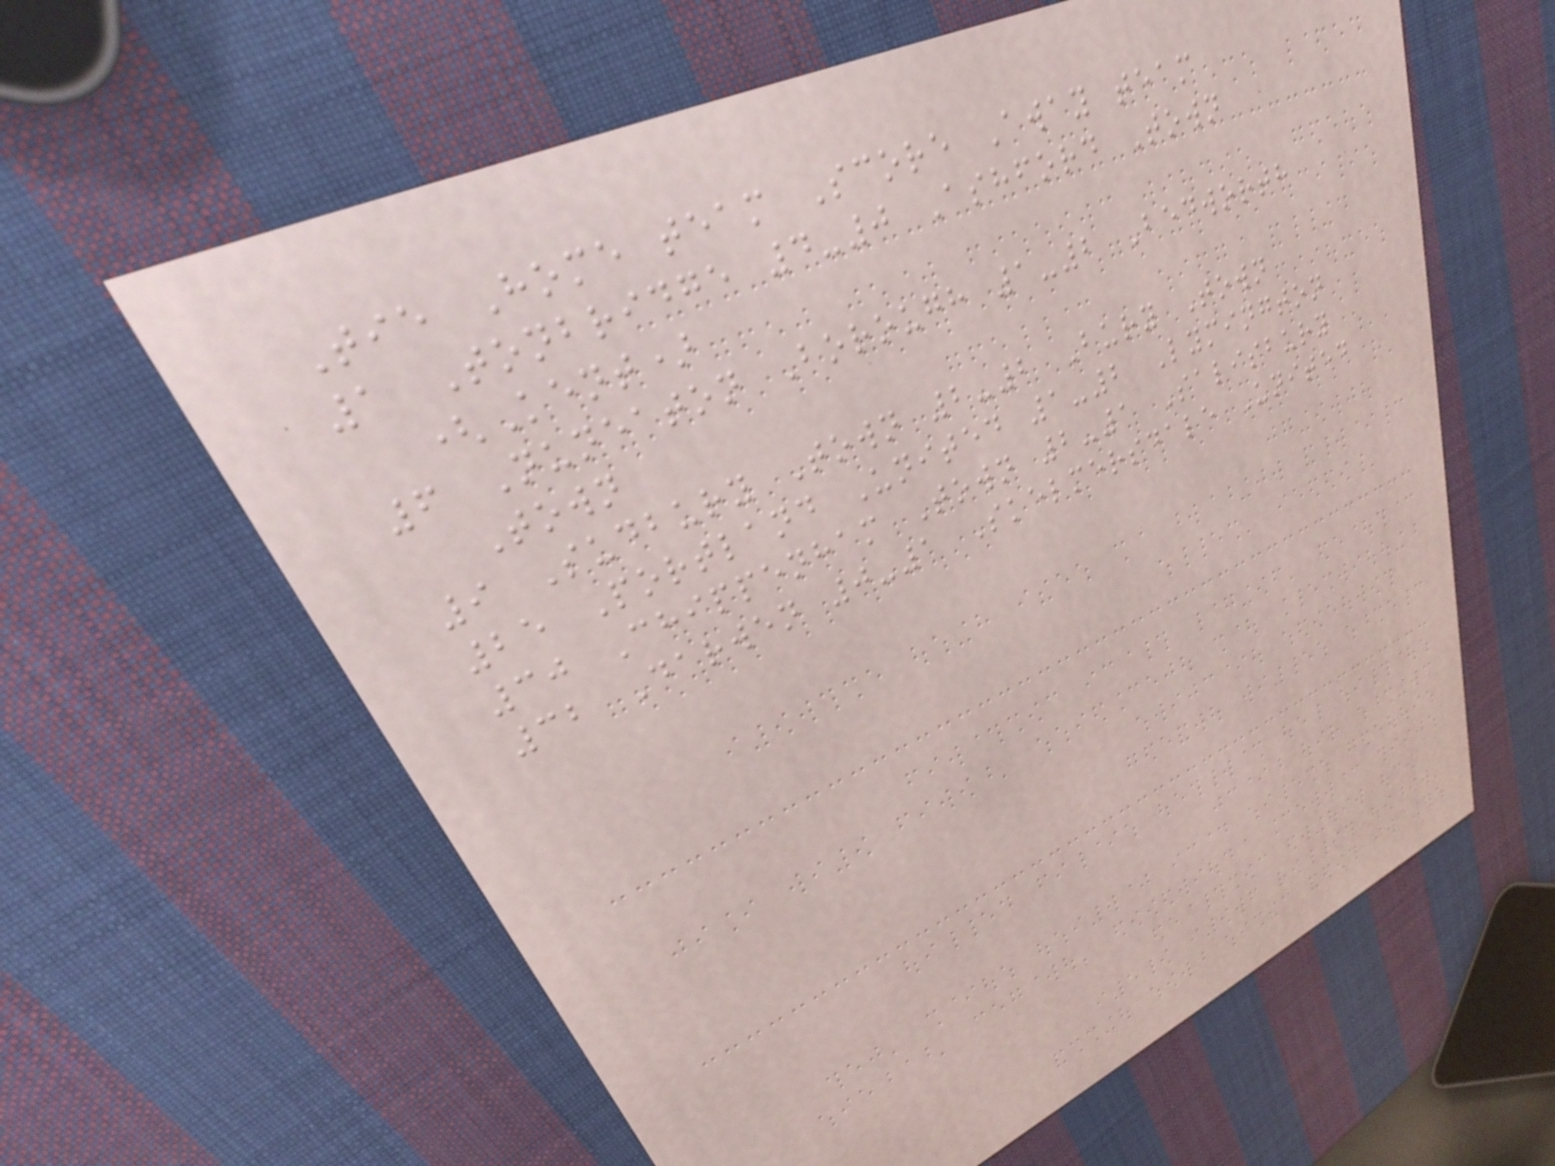Tie Home team Score Away team
1 Tonbridge 4-0 Ashford Town
(Kent)
6 Nuneaton Borough 1-2 Bedworth
Town
9 Sudbury Town 2-2 Bury Town
25 Portland United 1-2 Lymington
30 Chippenham Town 2-1 Salisbury
32 Darwen 0-1 Skelmersdale United
